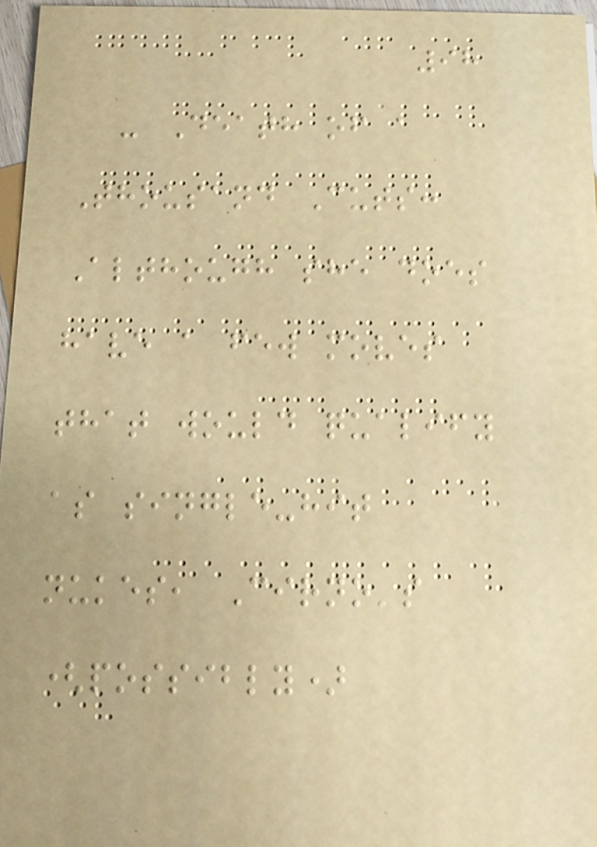98
- Death of a
Thousand Cuts:
Although she does
have a few moves
that would qualify
as single-hit
nukes, Cirno's
(possibly)
